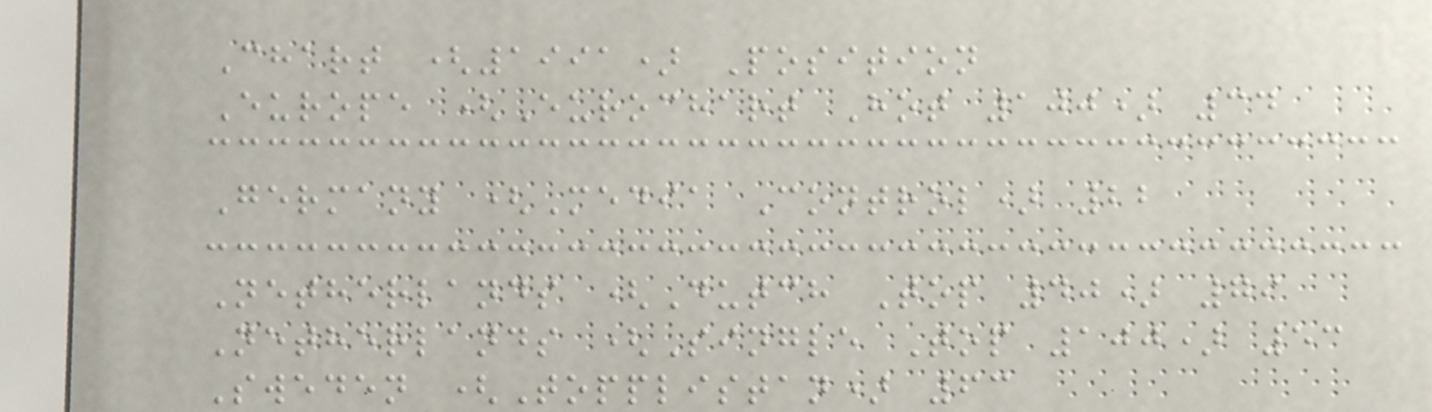Chart (1991) Position
Europe (Eurochart Hot 100) 34
Germany (Media Control) 22
Netherlands (Dutch Top 40) 79
Netherlands (Single Top 100) 53
Sweden (Topplistan) 63
